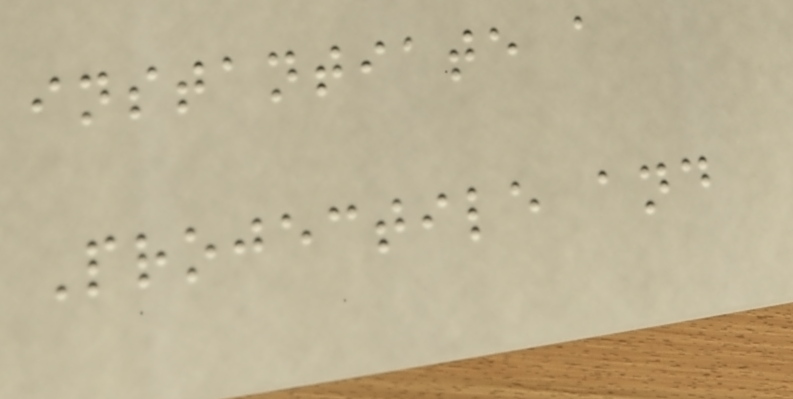instantiate a
Projectile and
